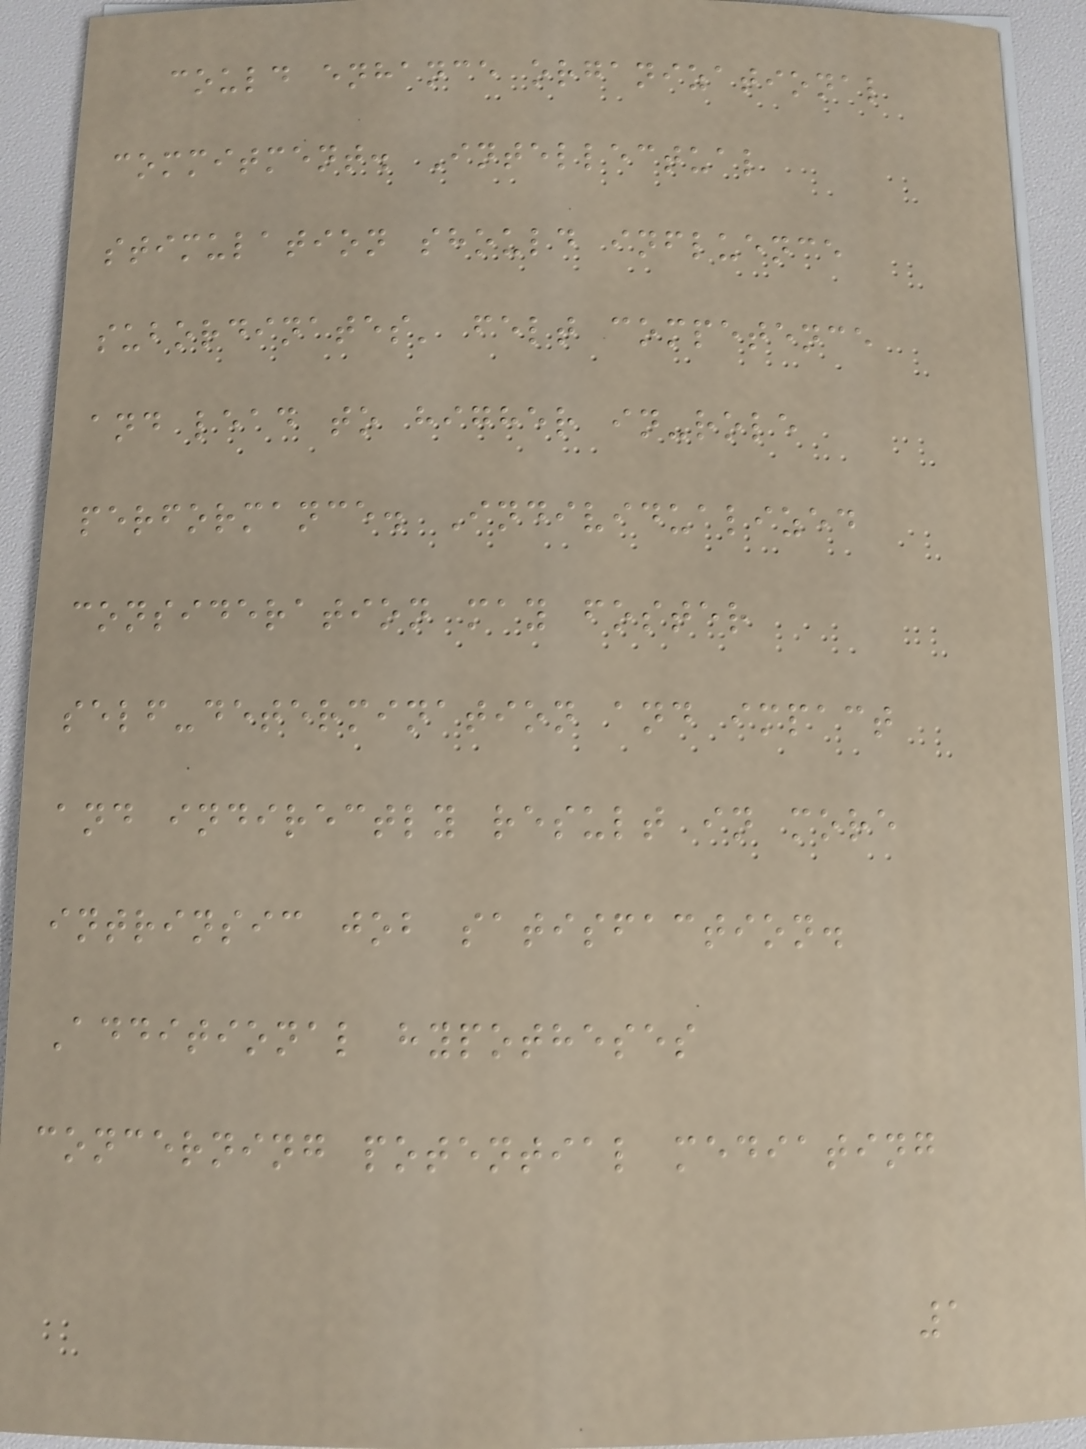could enhance organizational
commitment. Intellectual
stimulation should influence
subordinates' felt competence
and lead to higher in-role
performance. Individualized
consideration may foster
self-determination and impact
and indirectly result in more
intrinsic job satisfaction.
Additional hypotheses
concerning potential mediating
1
